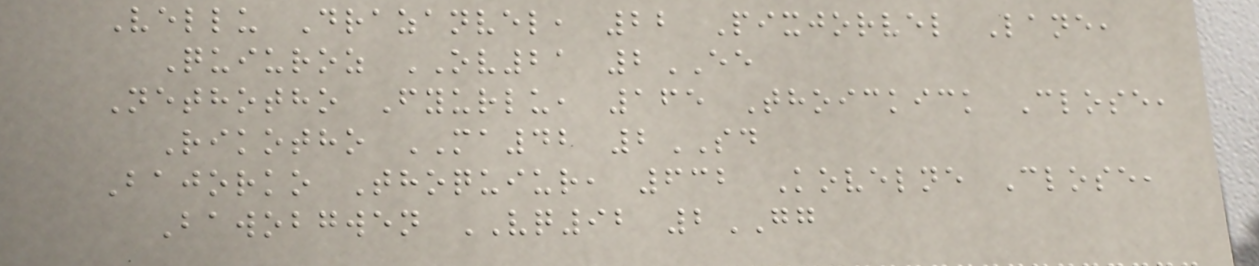Vellu Drazanvel, 22 Pixjorvel Lane,
Quiuroz OV21 2EE
Nethotho Fyurlu, 165 Thoickick Close,
Rikotho MA42 2SD
Bajorko Thoquiur, 632 Kovelne Close,
Bawobgwen VQ92 2GG
